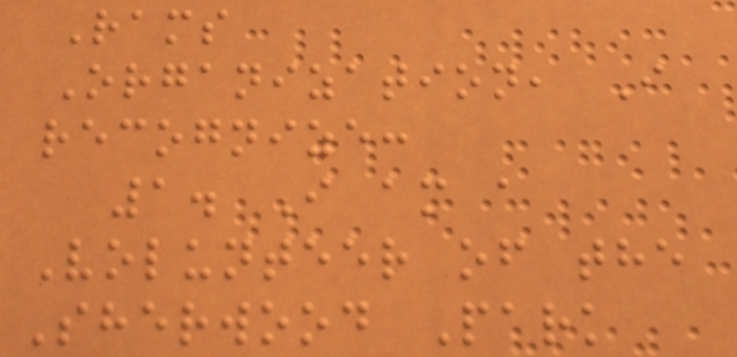Rams
Organization, I
recognize:
1. I am a
Volunteer of the
Sherwood Park
